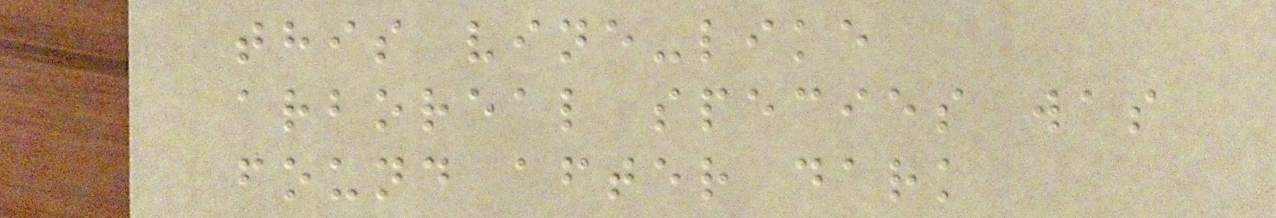this vine-like
arboreal species was
found after dark
